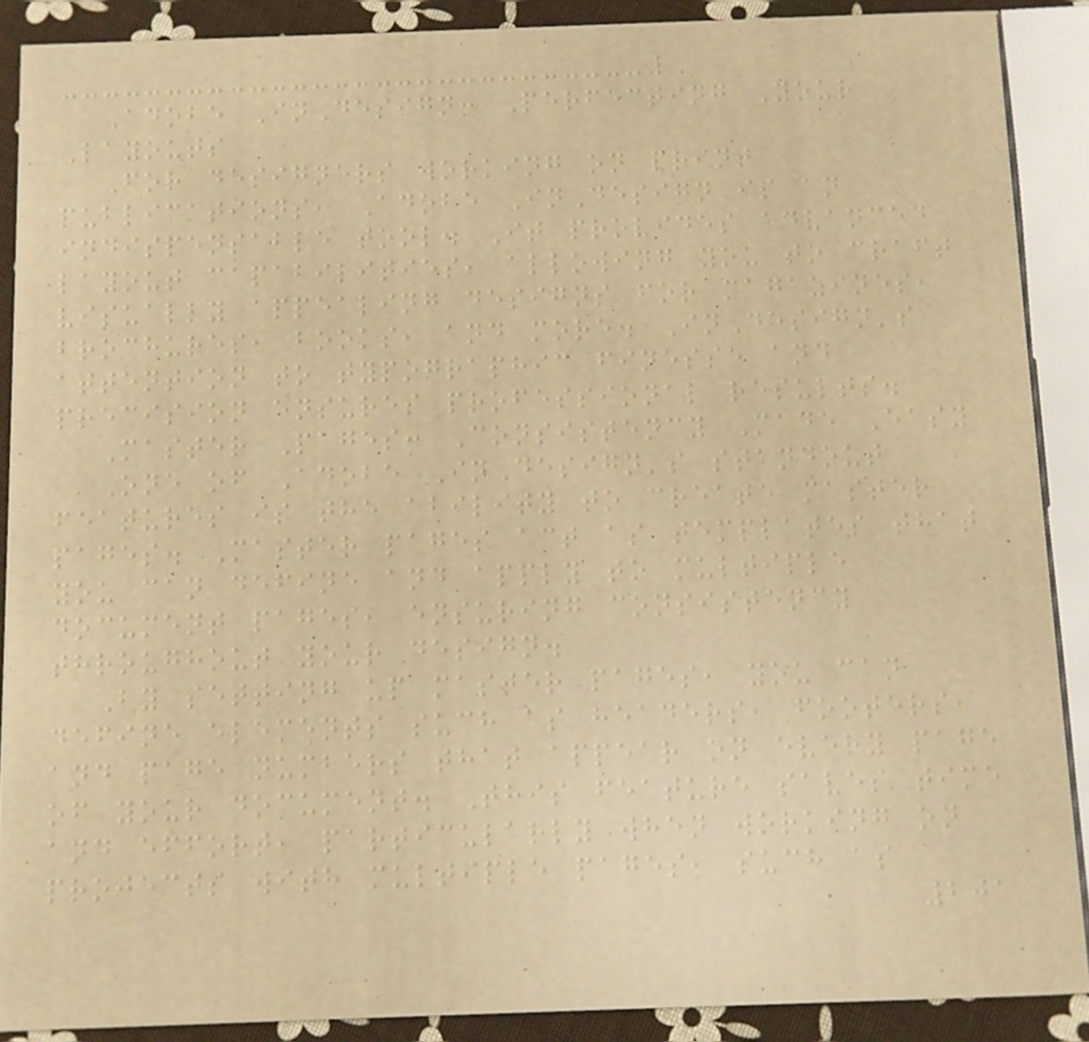Adobe InDesign: Perfecting Your
Layouts
For designers working on print
publications, Adobe InDesign is an
indispensable tool. It provides advanced
layout capabilities, allowing you to craft
visually appealing designs for magazines,
brochures, books, and more. InDesign's
attention to typographic finesse and
precision ensures professional results.
Master Pages: Consistency Made Easy
One of Adobe InDesign's standout
features is the ability to create master
pages. Master pages act as templates that
you can define and apply to multiple
document pages, ensuring consistency
throughout your design.
By setting up master pages, you can
define elements such as headers, footers,
and page numbers that appear on every page
of your document. This feature saves time
and effort, particularly when working on
projects with multiple pages, such as
201
